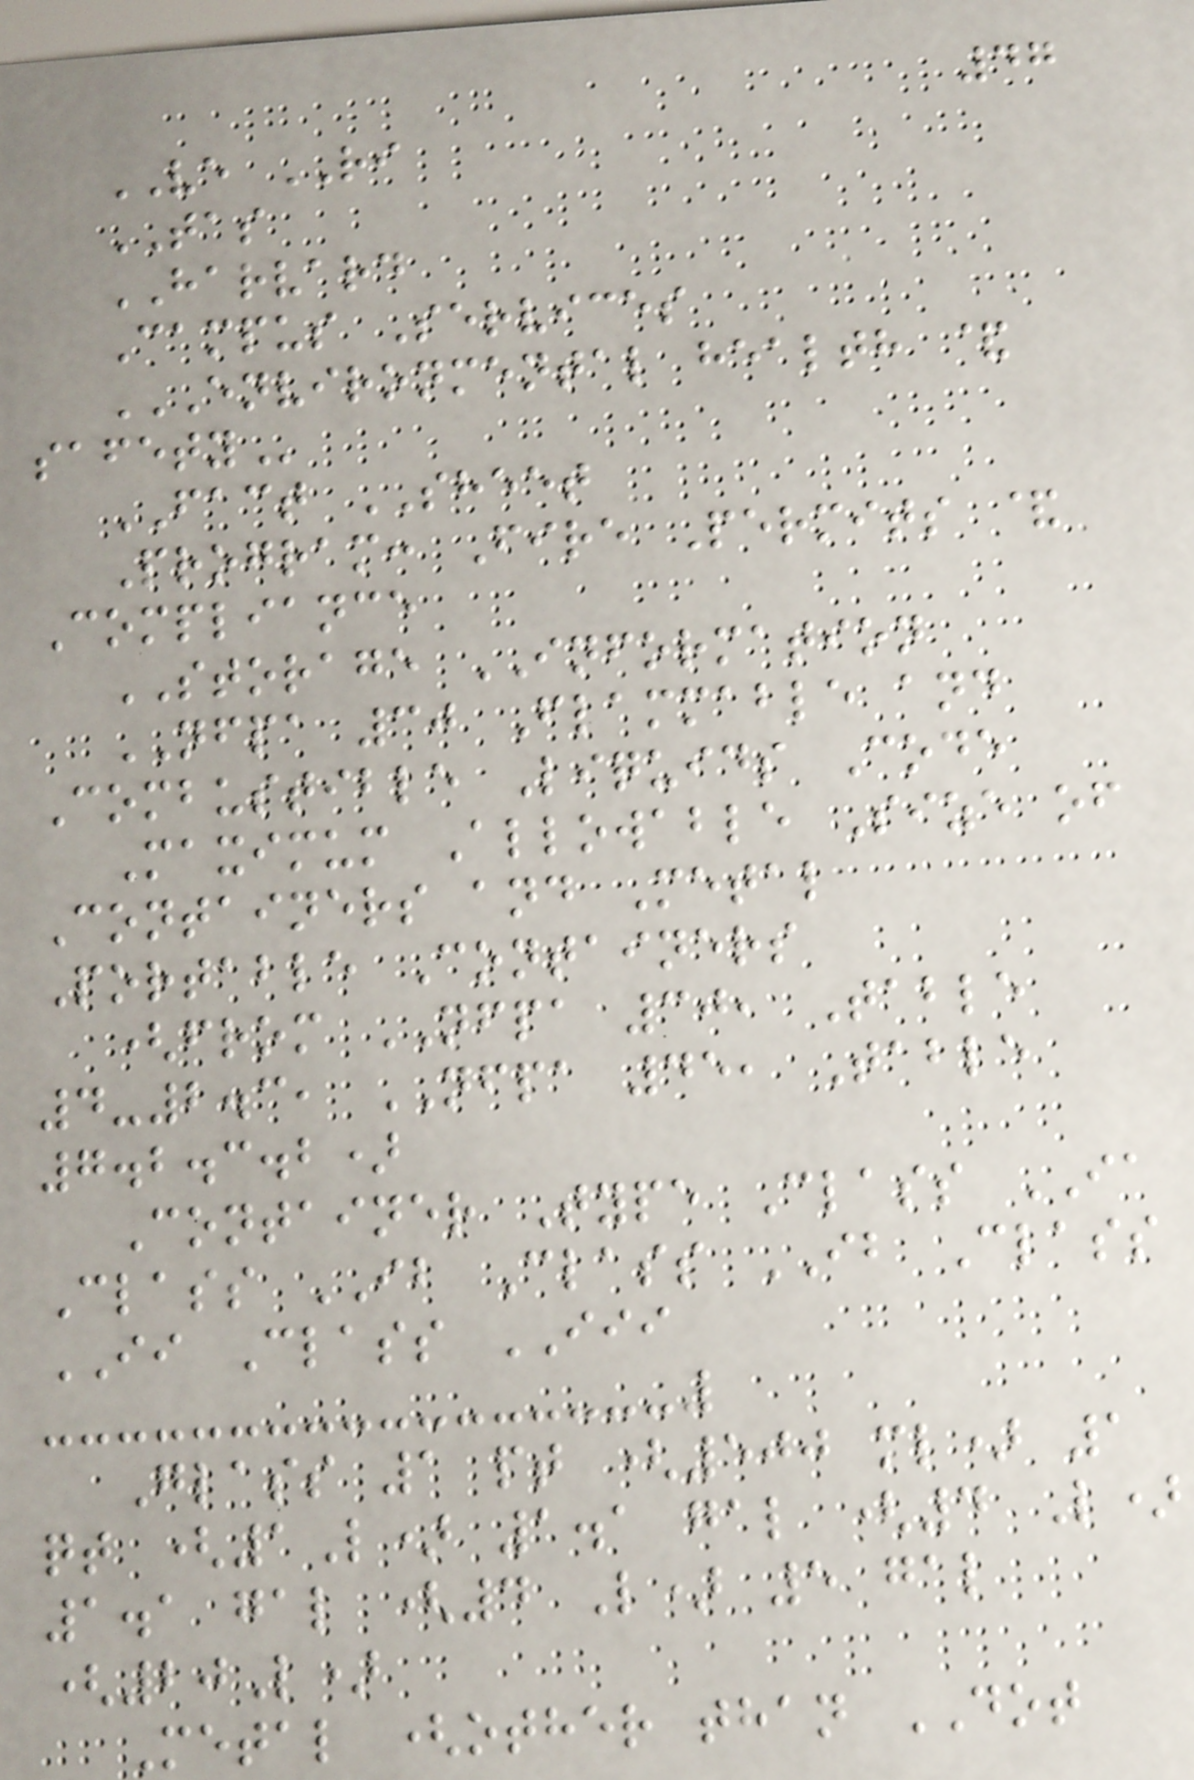47
VE RI
TAS
HARVARD
Campus Services
ENVIRONMENTAL HEALTH &
SAFETY
FACT SHEET
Program: Fire Permits &
Compliance
STORAGE INFORMATION
NFPA 30 Flammable and
Combustible Liquids Code
Maximum Allowable Size of
Containers and Metal
Portable Containers
(from NFPA 30, Table
4-2.3, NFPA 45, Table
7.2.3.2)
Container Type Class IA
Class IB Class IB Class
II Class III
Glass 1 pt (500 ml) 1
qt (1L) 1.1 gal (4 L)
1.1 gal (4 L) 5 gal
(20L)
Metal (other than DOT
